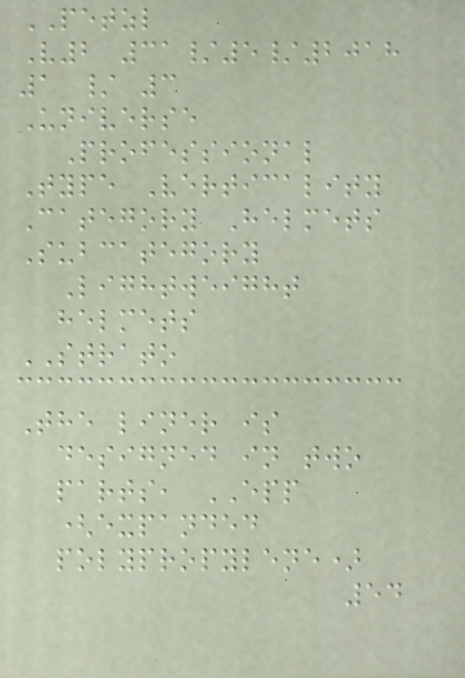PETZL
V2 31/5/2018
1 / 3
Universe
Professional
Type Verticality
Category Helmets
Subcategory
Lightweight
helmets
STRATO
The liner is
designed in two
parts, EPP
(expanded
polypropylene)
54
